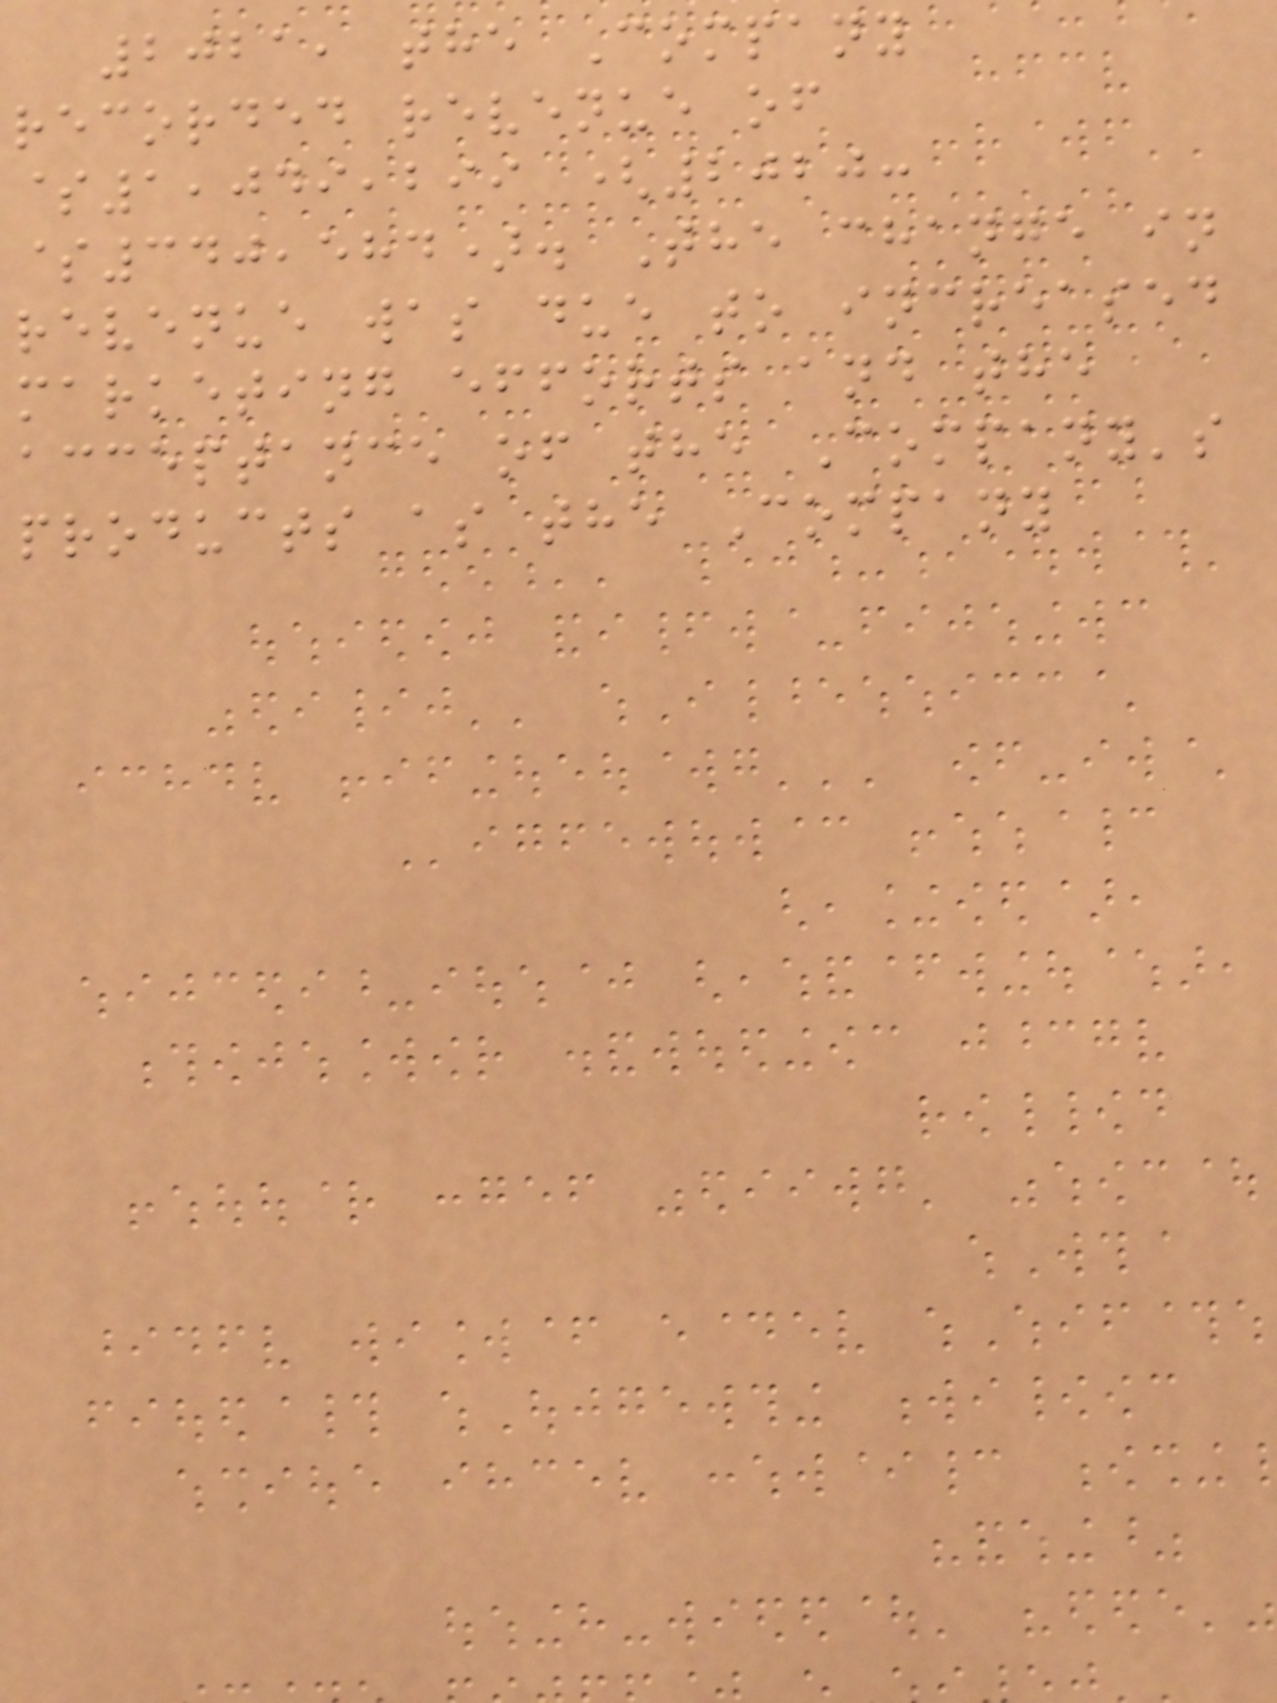2021, the Company
recorded revenue of
$1,049,299 (2020:
$340,584). The change in
revenue was due to increased
marketing efforts and the
acceptance of the Company's
products as the Company
